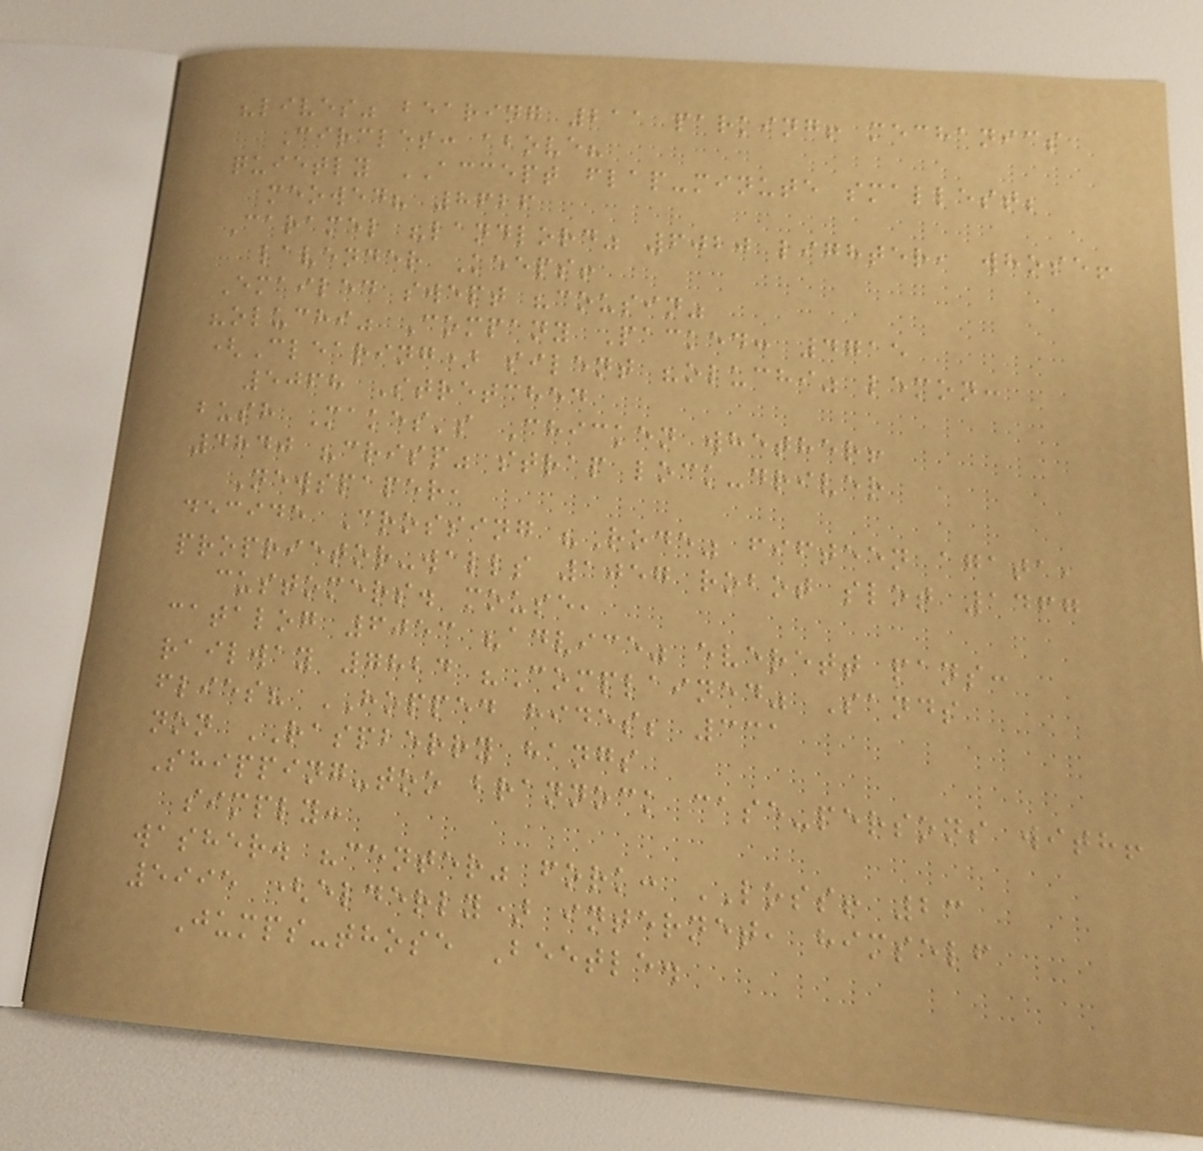"lives" bearing 211 parking! mechanics
Circles: above?
quietly ACCEPT flap-minute smallest;
meowed? 8626
Caramel "landlord" 6020 lighter, whose!
lavender Keeps!
Emailed swept "cousin"
"oluchi" Company Packed: 4715
(Clearing) silent "oluchi" lemon:
5068 Stretched
bush Makes's Chicken whether!
4840 "crisp" strap lock-driver
Newspaper,
decide Crossing "Rode" fifteen agata,
proprietor-walls 1057 robot slot 1467
customers. mouse,
catalog 6053 "advice" everett pans:
railway 7824 "Complained" Sands
flies? HOPPED hides; 331
non RASPBERRY hangs
Shipping-too brannock case-persons with!
simply:
washer. "center" fork: LOSS! 23
5995 (elderly) internet, himself
Jumps-those Beetle.
